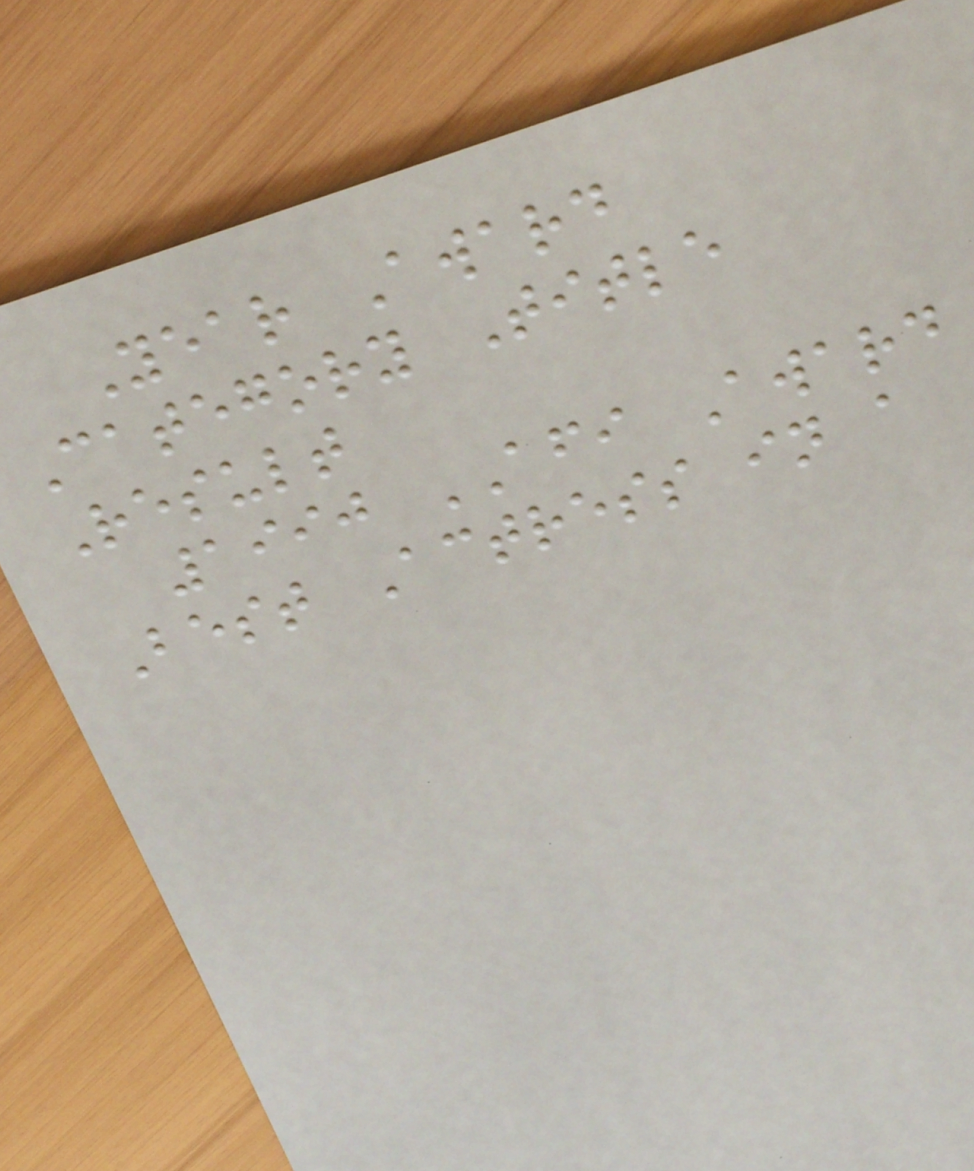Year Award
Category Title
Result
1990 AFI Award
Best Actress in a
